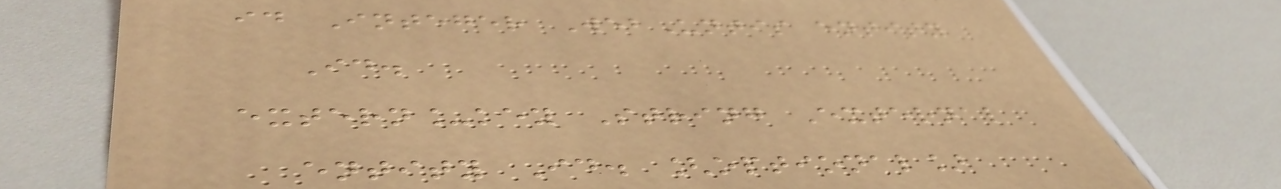id Integer WebUntis entity
Id.
extern_key String External
entity Id. [optional]
